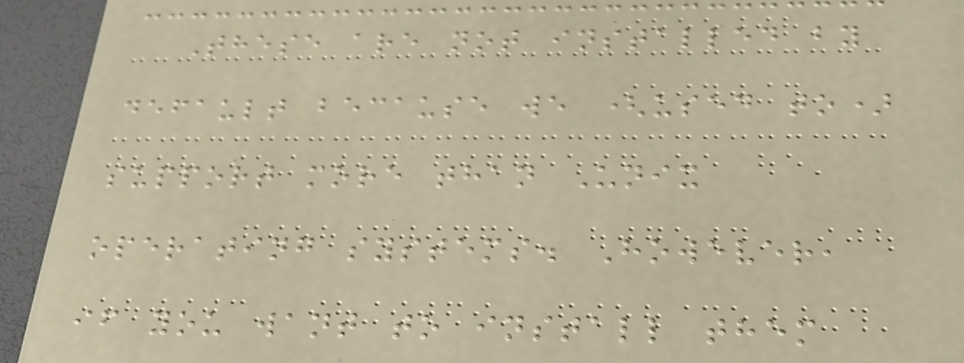These are not installed by
default because we (used to)
support more than Unix
operating systems. However,
if you want to install them
